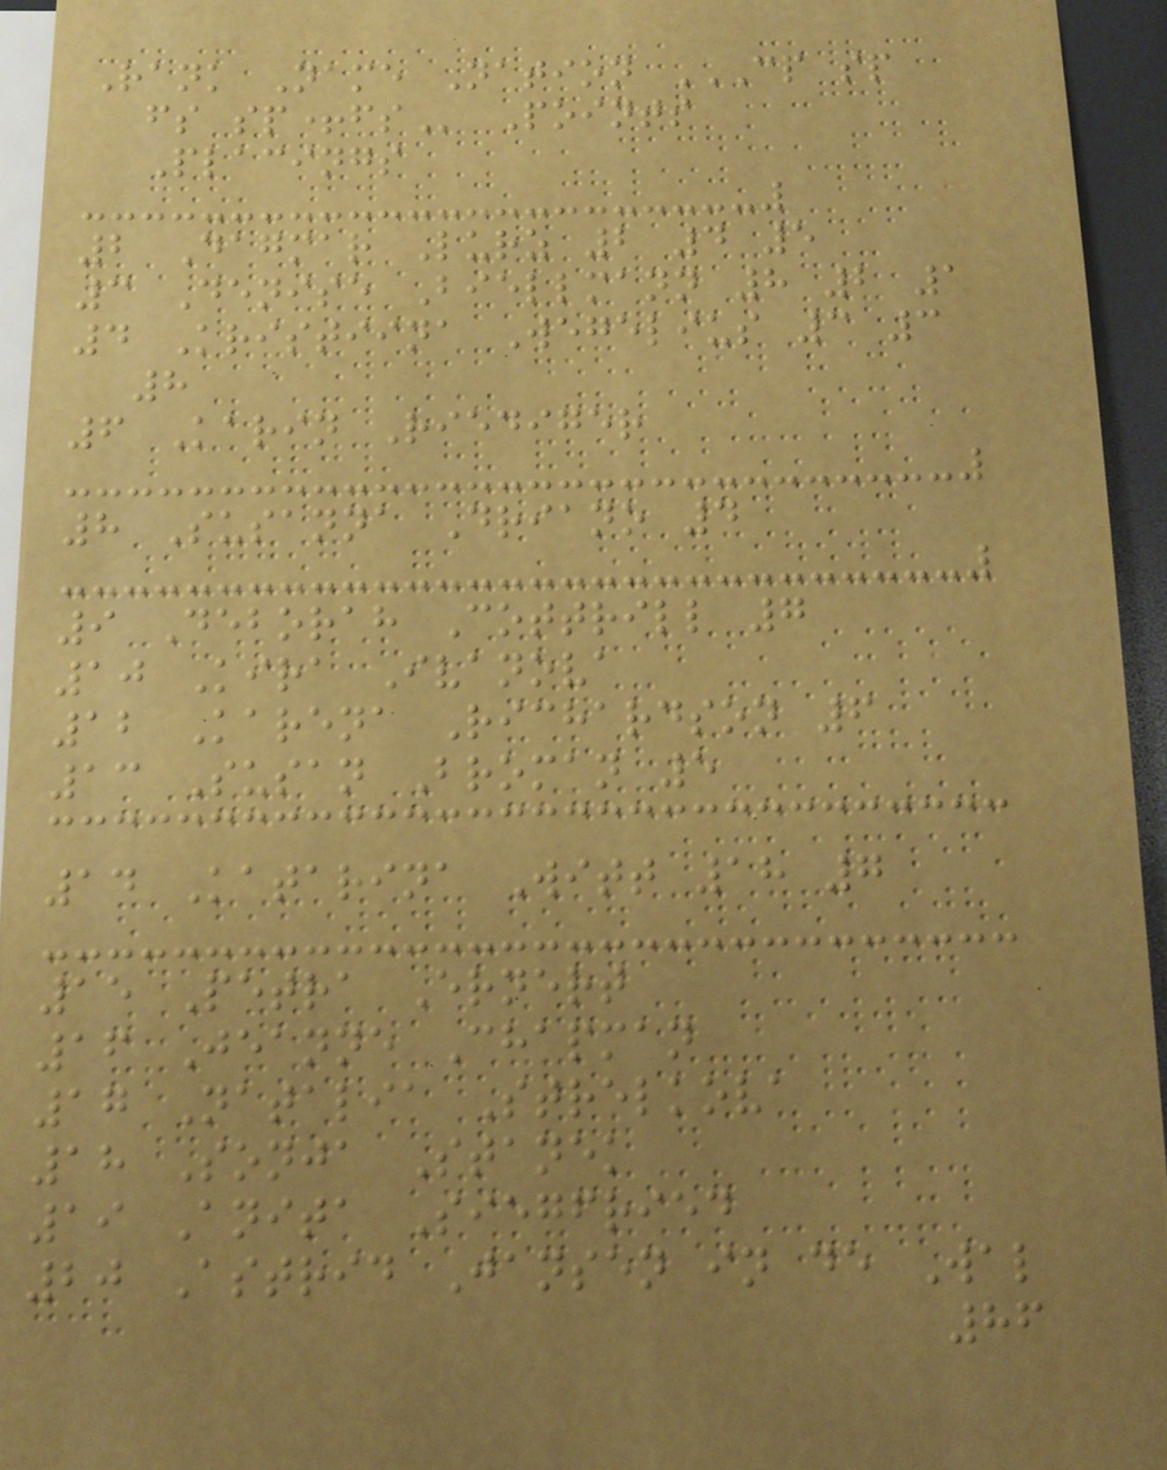Rank Name Nation CP SP
FS SP+FS Points
Placings
2 Dagmar Lurz 2 4 5
3 Denise Biellmann 8 2 1
4 Kristiina Wegelius 3 3
8
6 Karin Riediger
8 Susanna Driano 4
9 Deborah Cottrill 7
10 Kira Ivanova
12 Karena Richardson 6
13 Susan Broman 5
14 Katarina Witt 18 7
15 Petra Ernert
16 Jeanne Chapman
17 Natalia Strelkova
18 Sonja Stanek
19 Anita Siegfried
20 Astrid Jansen in de Wal
86
